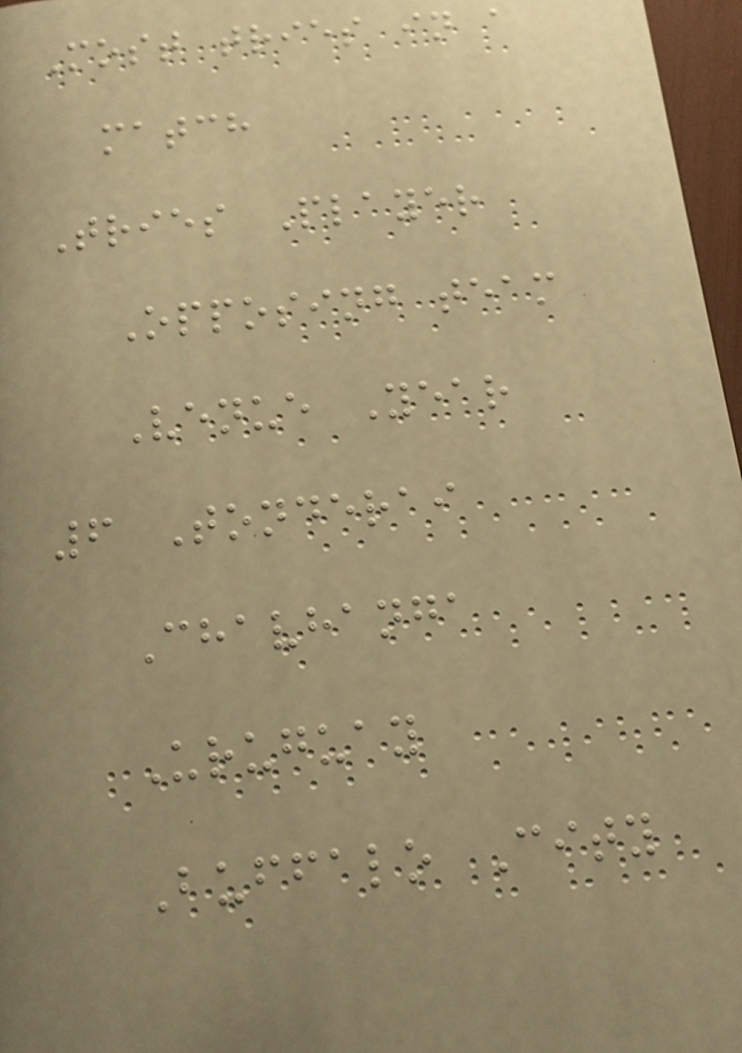Most tries in a
match
Tries Player
Opposing team
Venue Year
6 Tonderai
Chavhanga
Uruguay
Buffalo City
